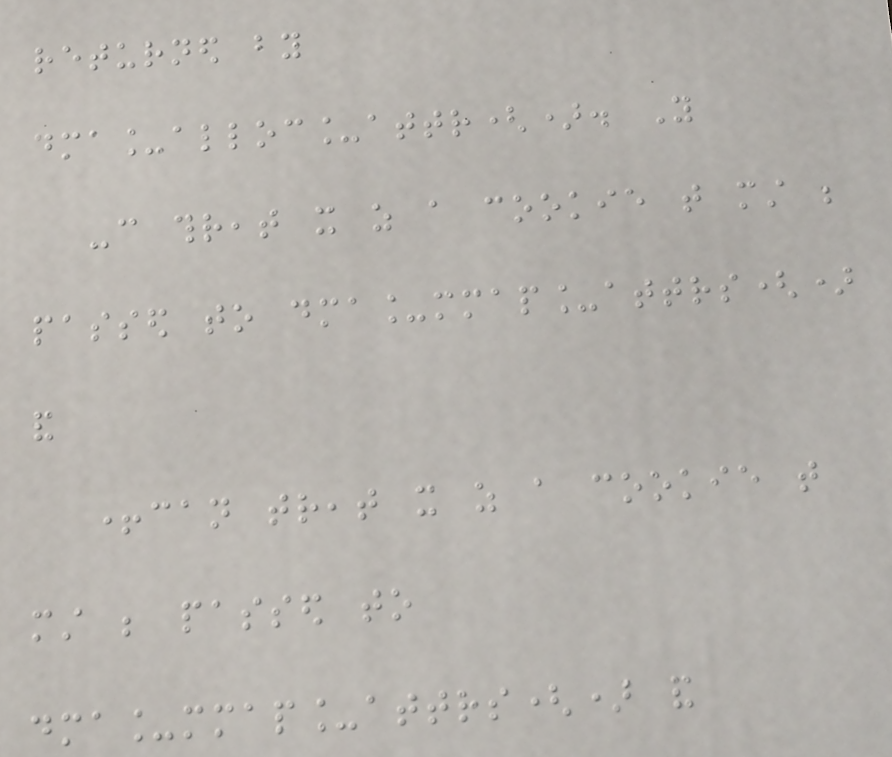returned by
dma_alloc_attr(). You
-can threat it as a cookie that must be
passed to dma_mmap_attrs()
and
+can treat it as a cookie that
must be passed to
dma_mmap_attrs() and
